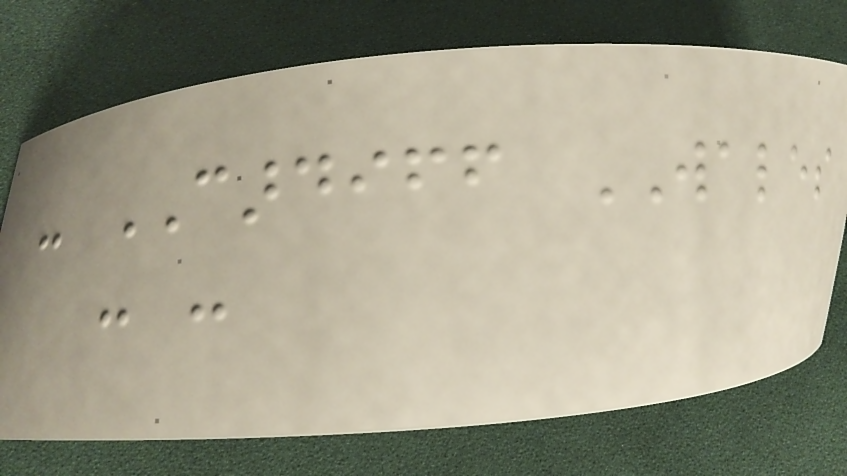- CARDIFF WALES
- -
